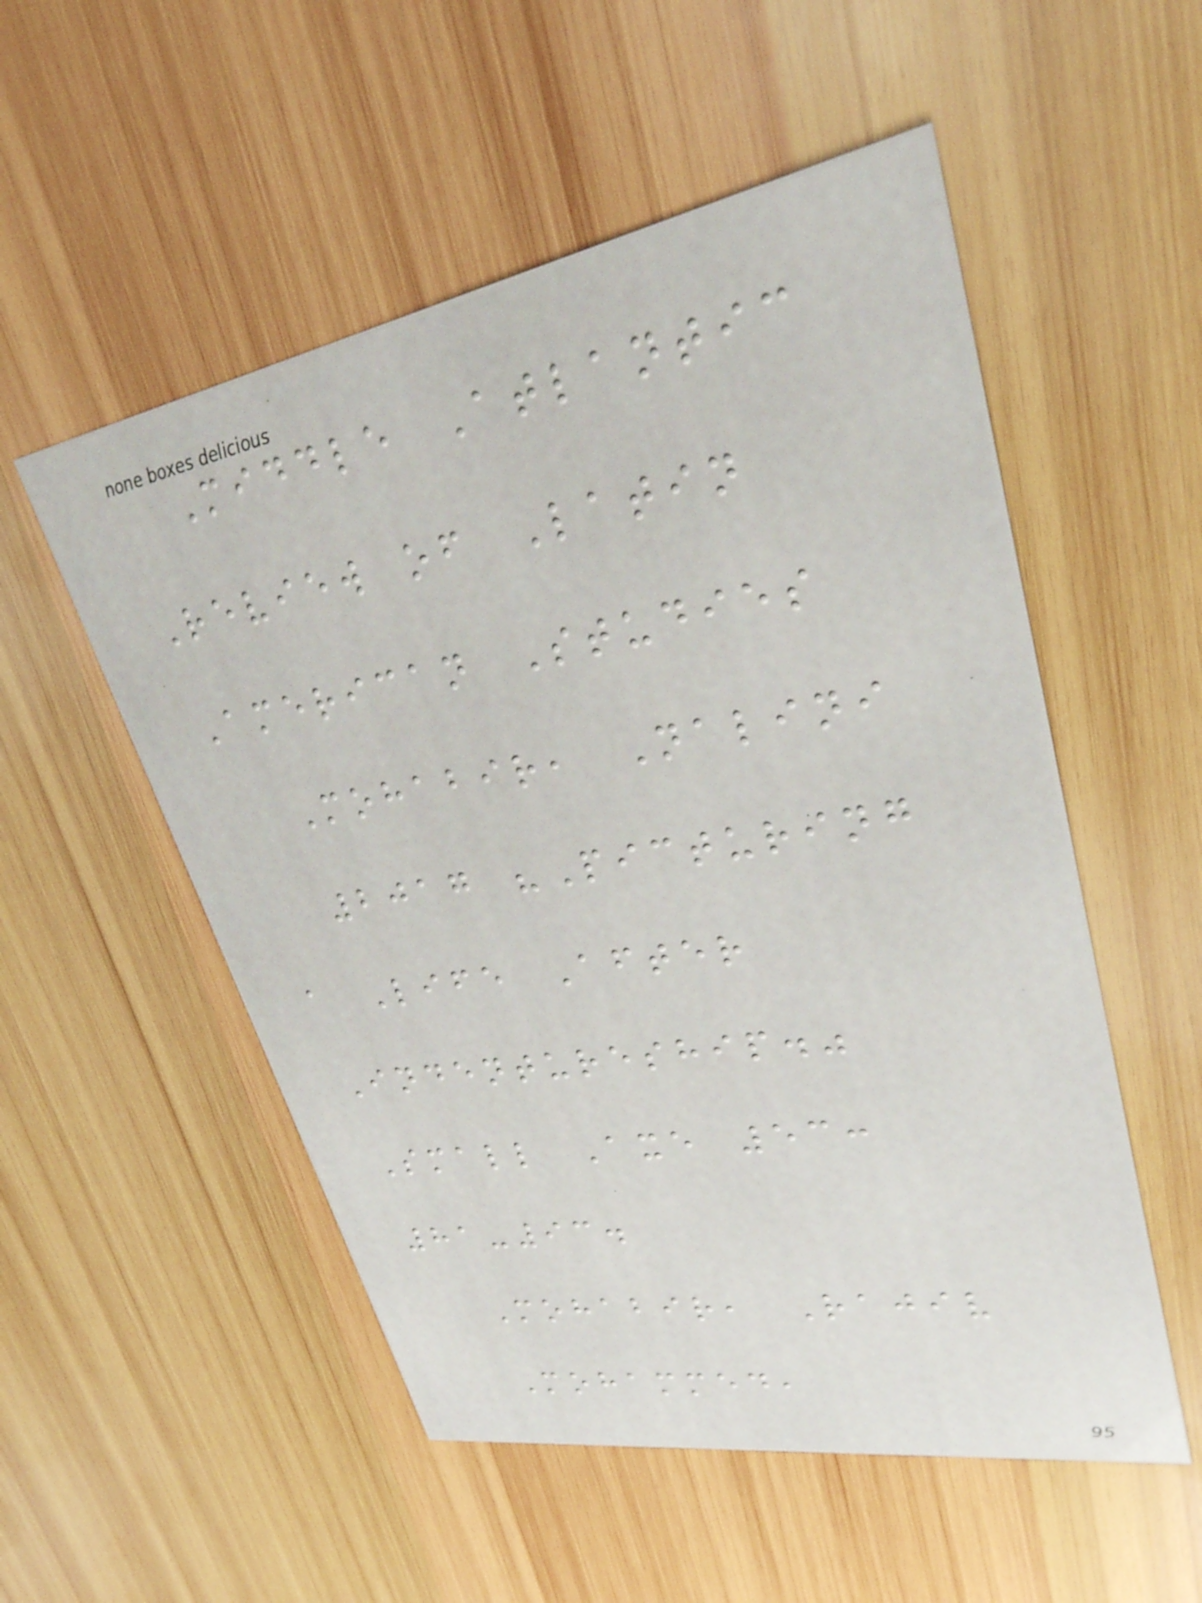Middle Atlantic
Review of Latin
American Studies
Mohabir, Nalini
2017 "Picturing
a Life After
Indentureship."
Small Axe 53:
81-93.
Mohabir, Rajiv
Mohammed,
